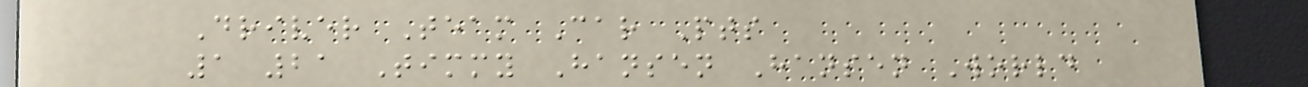Driver Team Car Pts
1 21 Timmy Hansen Hansen World
